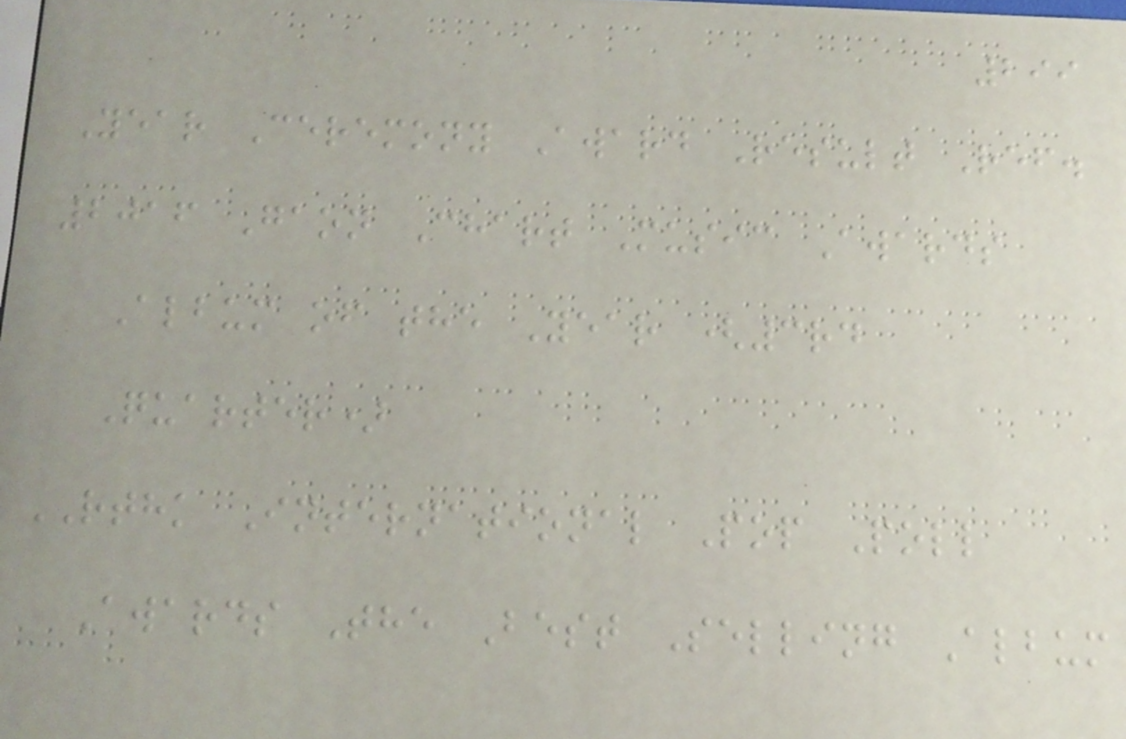299
Year Ceremony Award Result Ref.
2016 Gaon Chart Music Awards
Album of the Year (3rd
Quarter)
RTHK International Pop Poll
Awards The Best Selling Album
